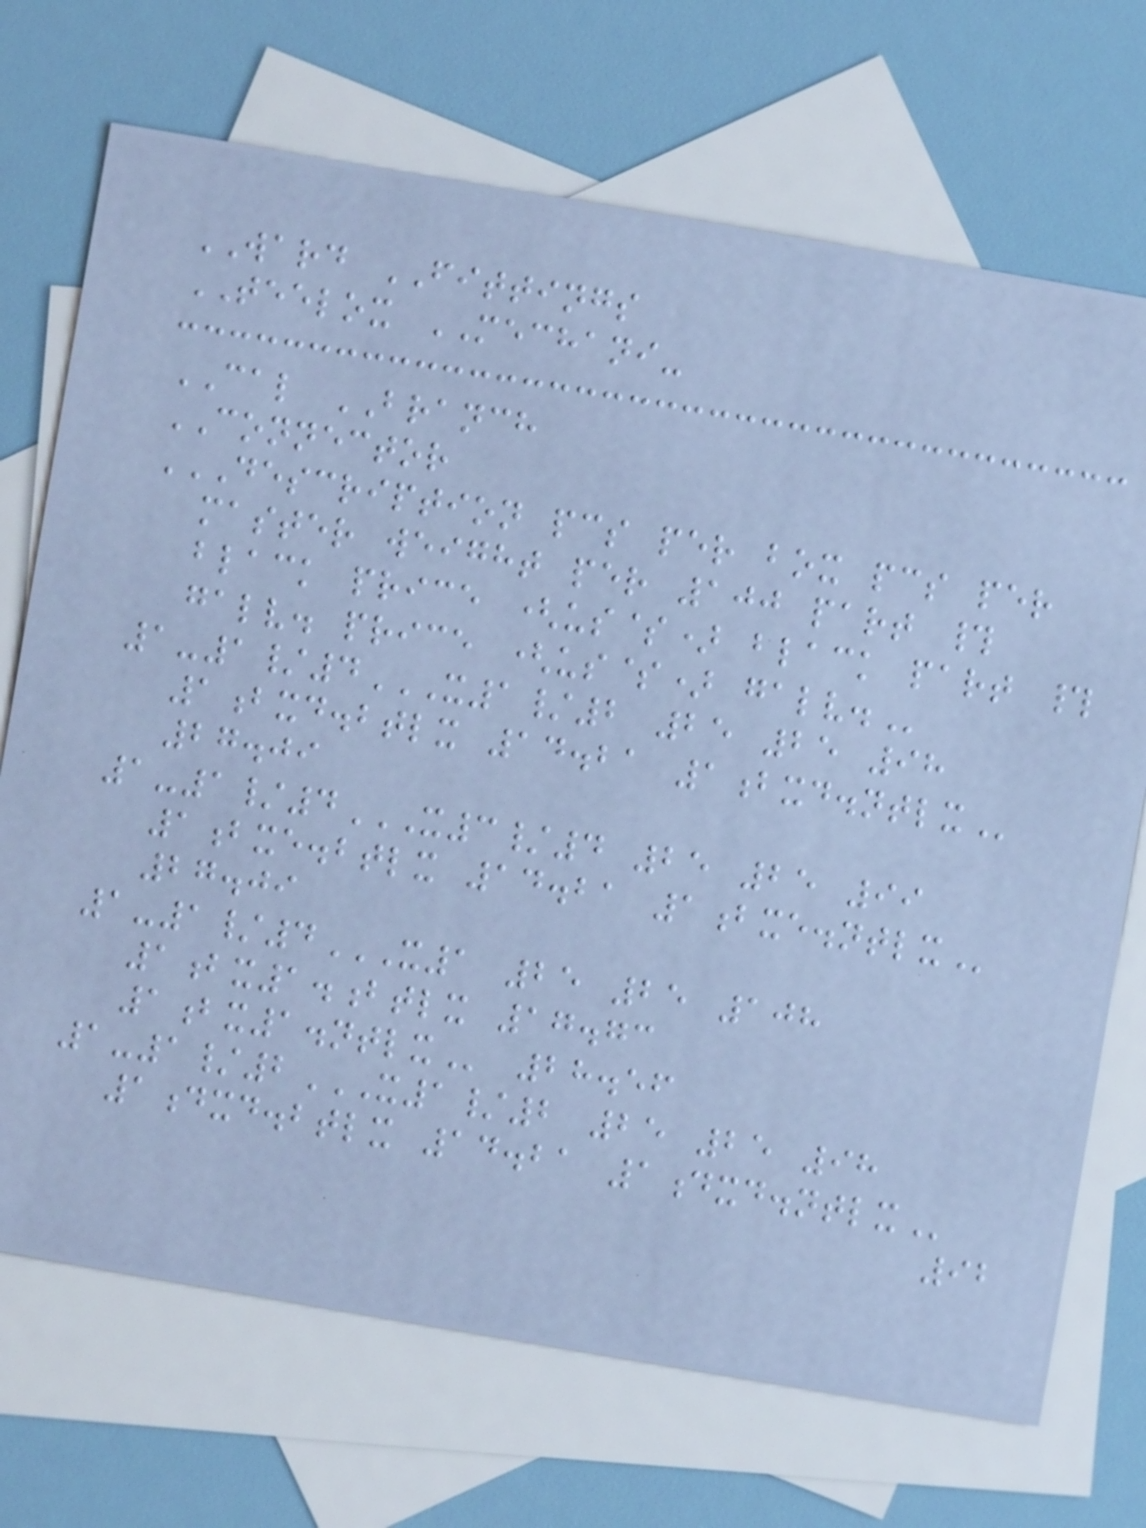WARD FITTINGS
TEELOX MECHANI-
CAL BRANCH
CONNECTOR
DESCRIPTION PCS PER BOX PCS PER
MASTER WEIGHT PER 100 PART #
BLACK PRICE (US$) BLACK PART #
GALV. PRICE (US$) GALV.
1-1/4X1/2 25 25 98
1BXD.BTLX 14.21 1BXD.NTLX
27.09
1-1/4X3/4 25 25 99
1BXE.BTLX 14.21 1BXE.NTLX
27.09
1-1/4X1 25 25 108
1BX1.BTLX 17.73
1BX1.NTLX 28.56
1-1/2X1/2 25 25 98
1DXD.BTLX 14.21 1DXD.NTLX
92
